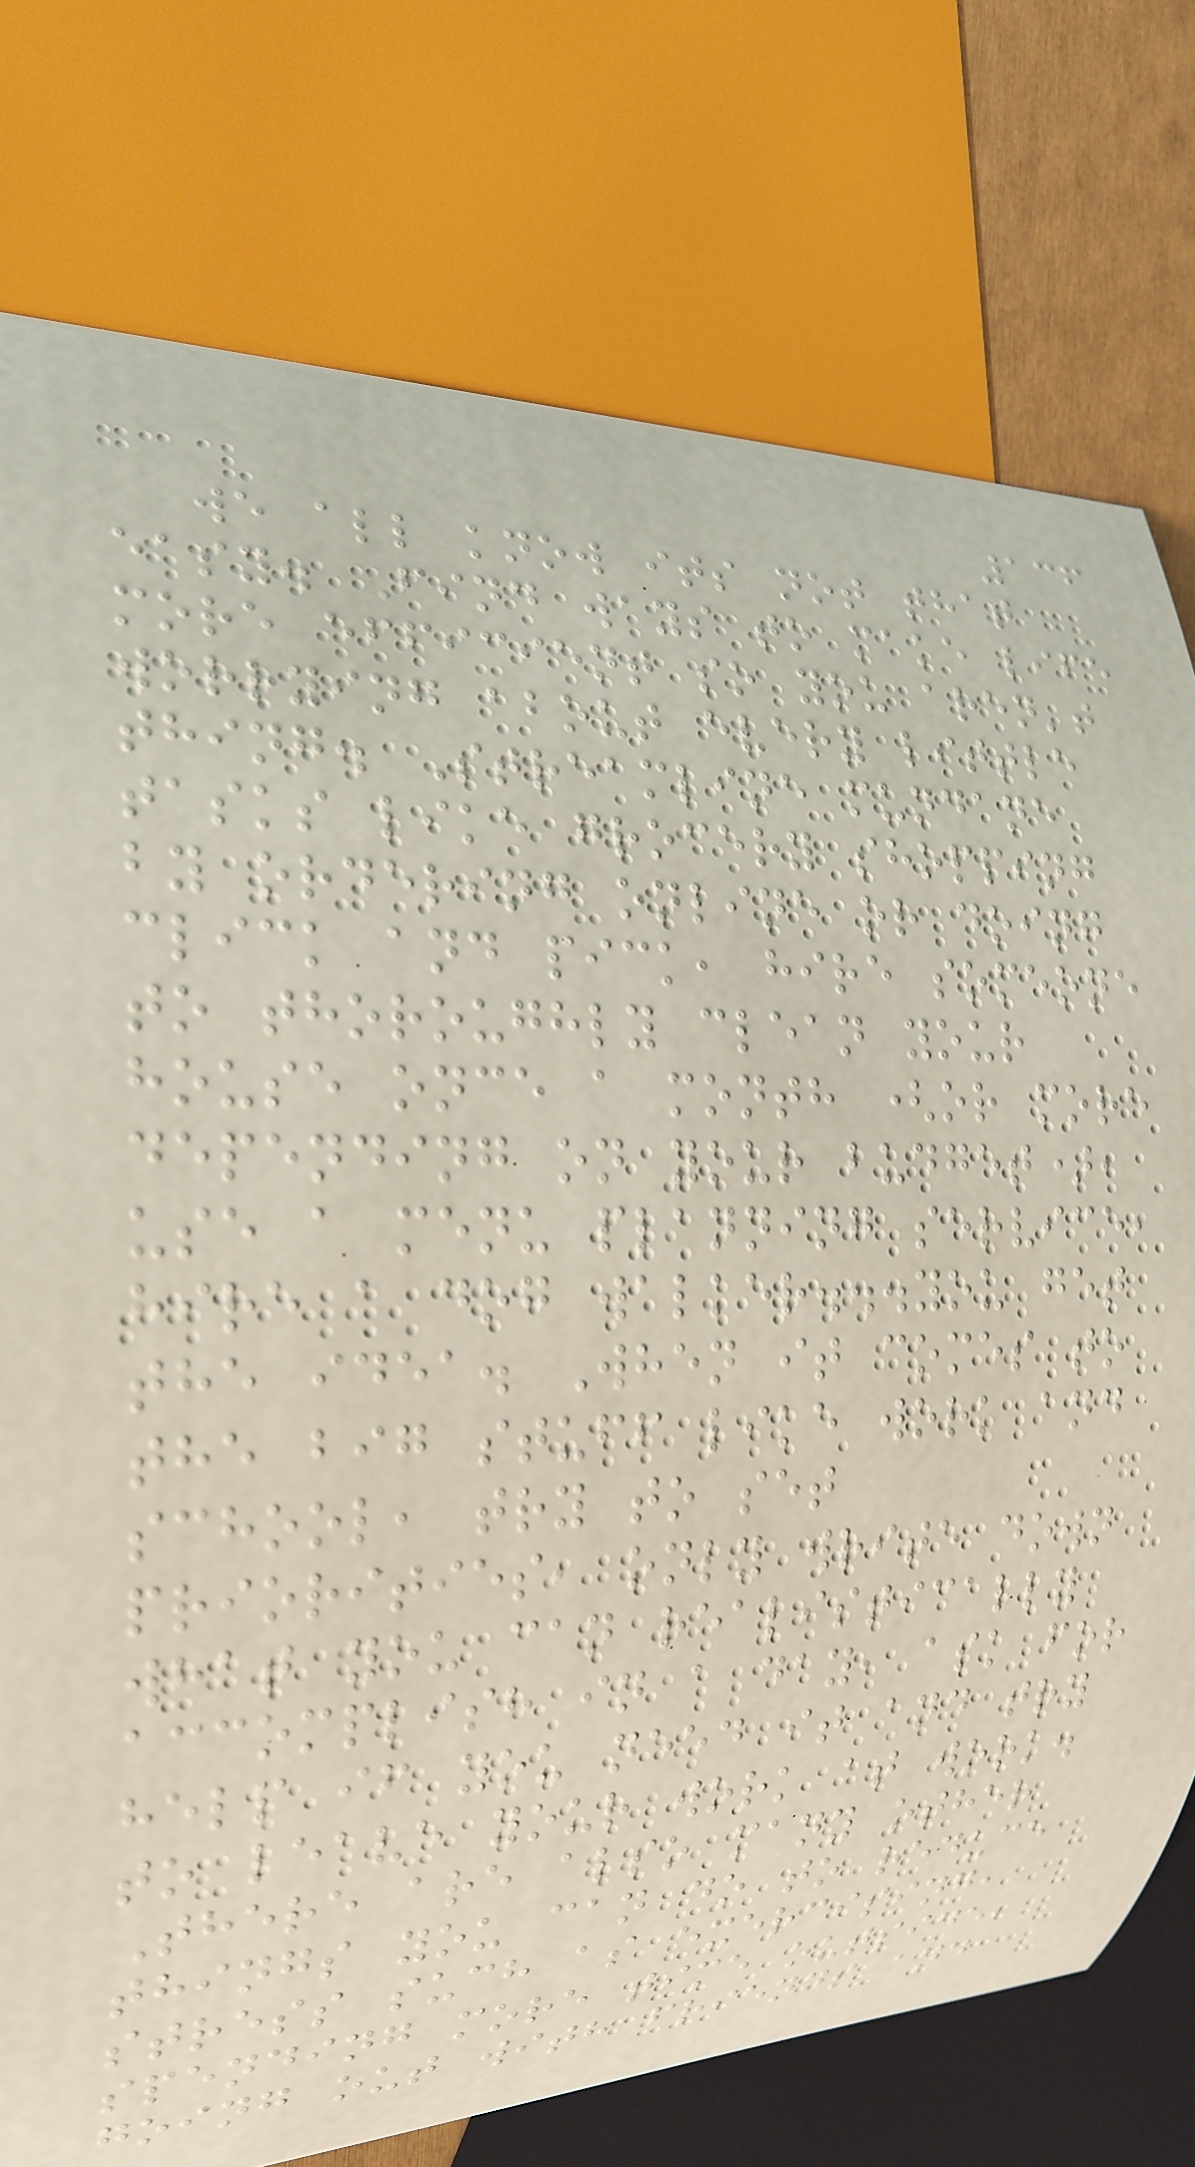136
we all know its not that
easy. Find ways to make life
more efficient so you aren't
worrying about every little
thing. Streamline mundane
tasks like grocery shopping
by ordering online or doing
click and pick, hire someone
to thoroughly clean your
house once a month (or more
depending on your budget),
use a menu planning service,
hire a dog walker...you get
the idea. When it comes to
the big stuff like work and
school, try to set
priorities, only write down
what you can realistically
accomplish in a day, ask for
help if you need it and try
to leave your work at work.
There are also many other
things you can do to reduce
stress such as exercising,
spending more time outside,
going out with friends and
